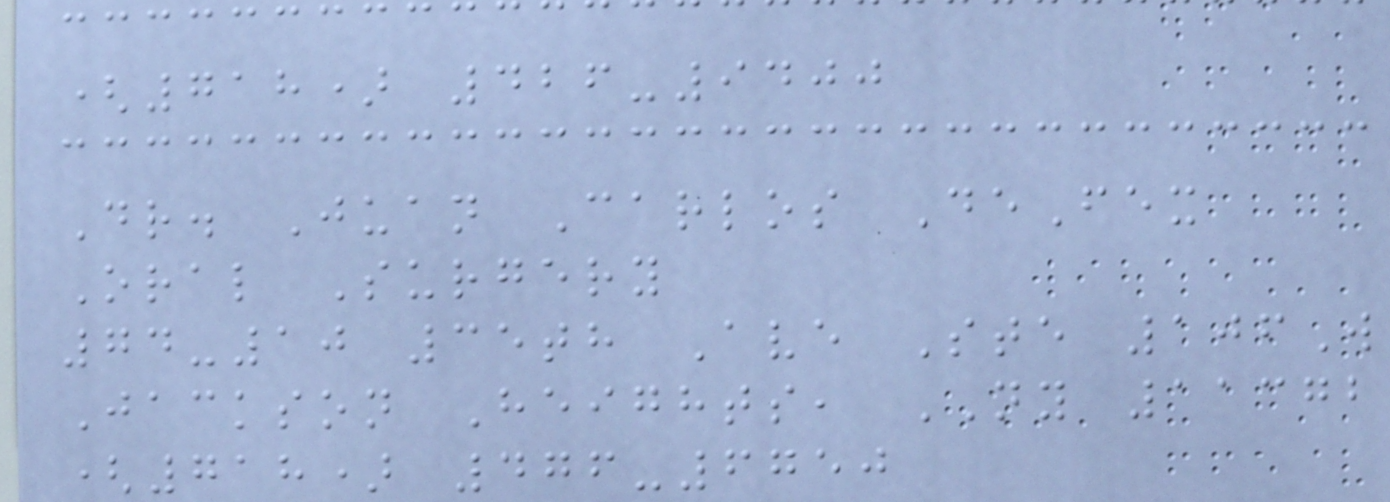(718) 426-9400
Dr. Juan Carlos DeFex
Oral Surgery
74-10 35th Ave Ste 106W
Jackson Heights, NY 11372
(718) 476-6750
